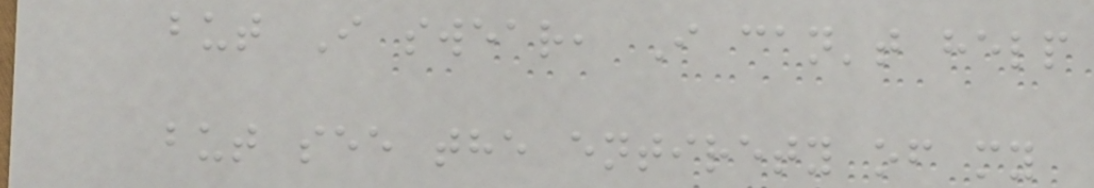but I swear, I can't help
but see the entirety of my
